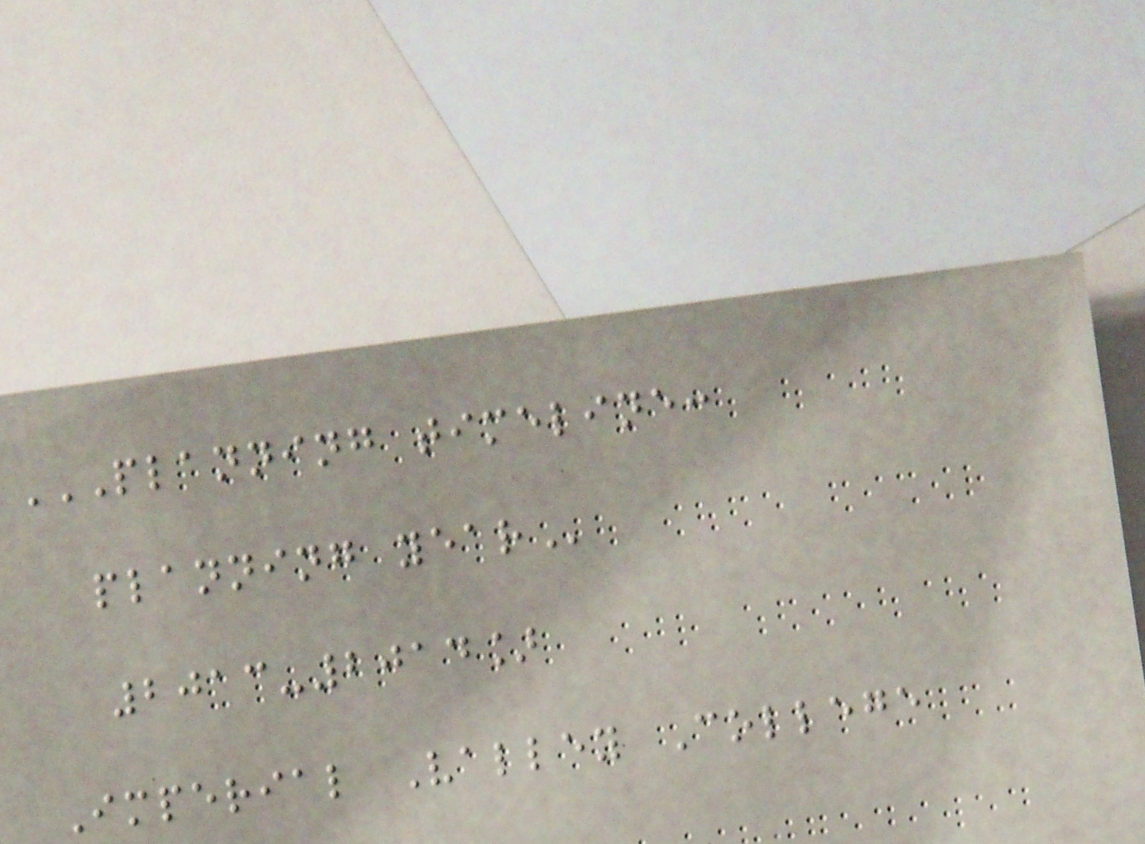PLANNING TIMELINE:
PLANNING YEAR
2013-2014]
Imperial Valley College
